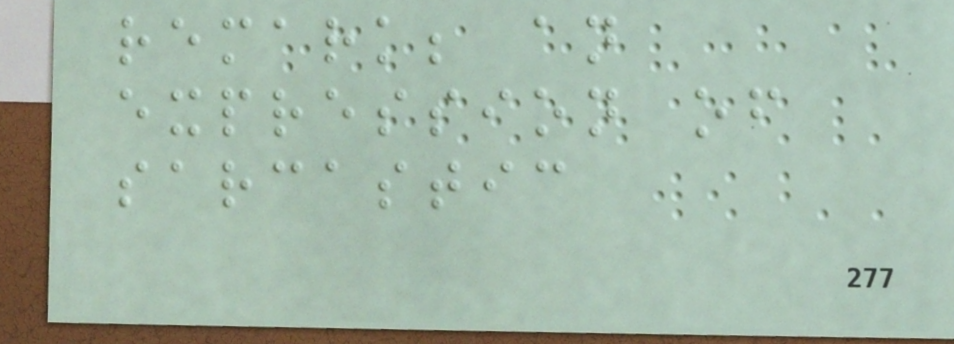remark; an
expression of
sarcastic
